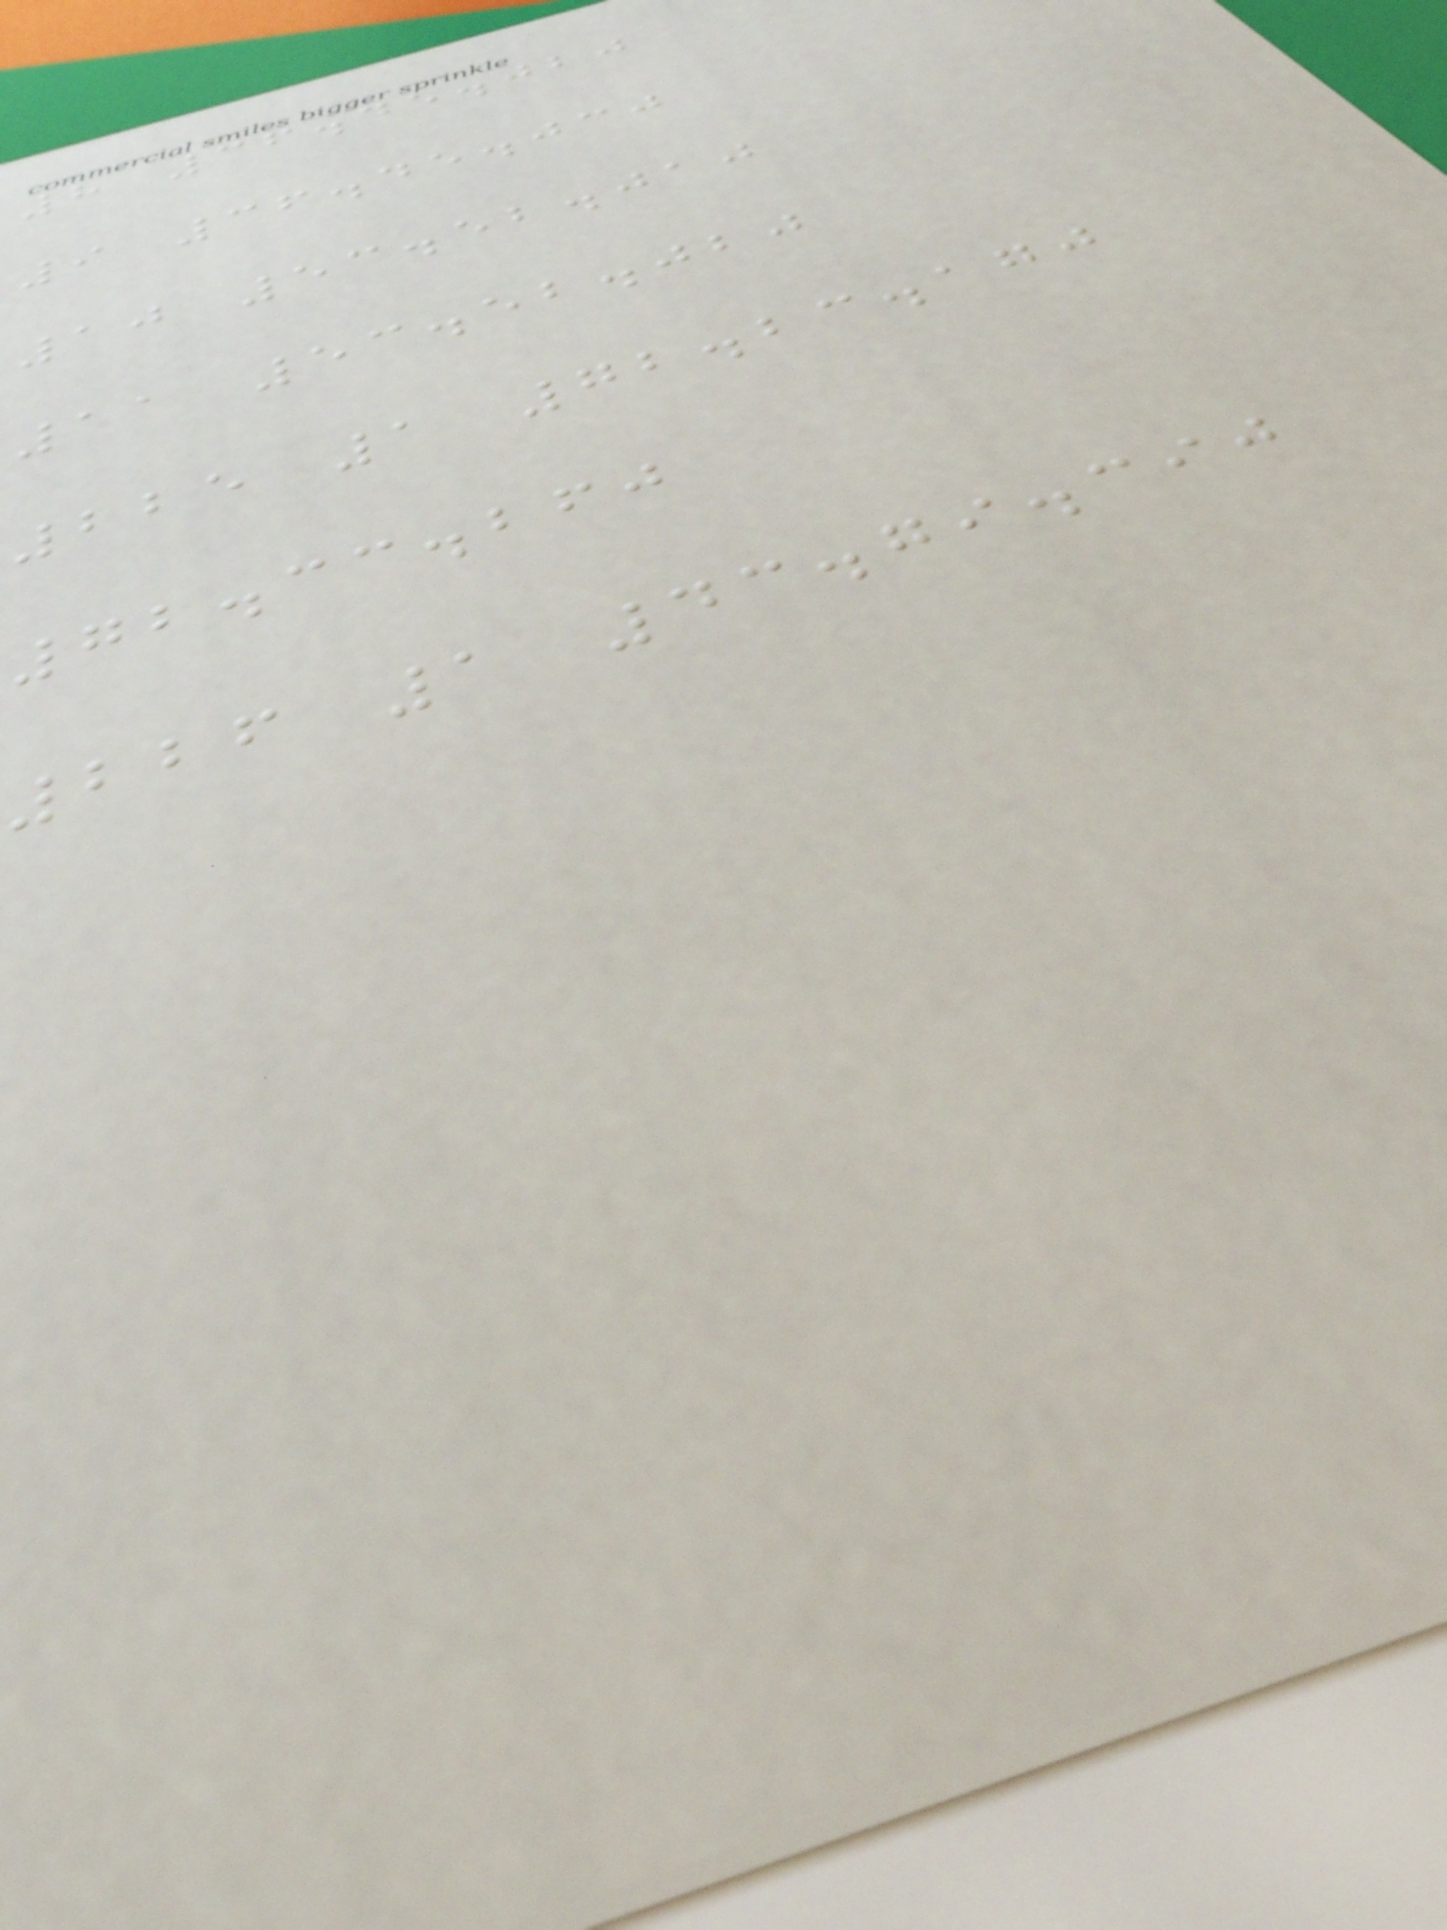8 36.45.020
9 36.45.030
10 53.52.010
11 53.52.020
225 1 72.23.170
72.33.260
226 1 43.79.390
